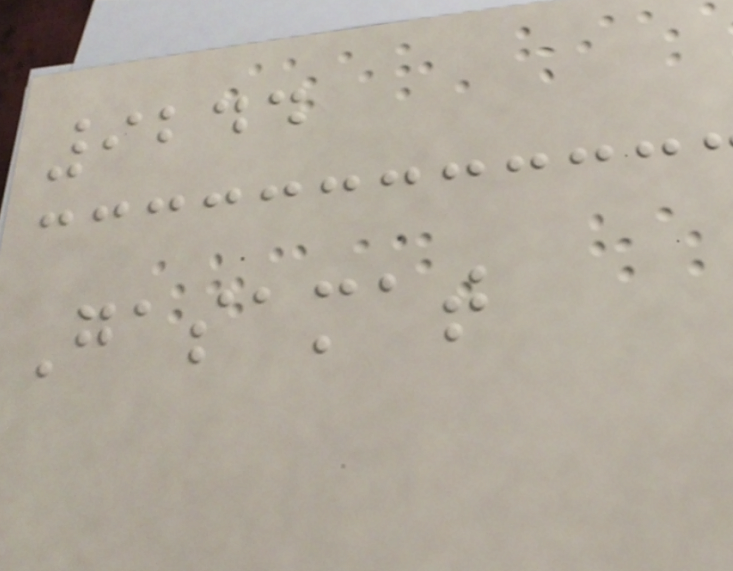9244
Gasamat
